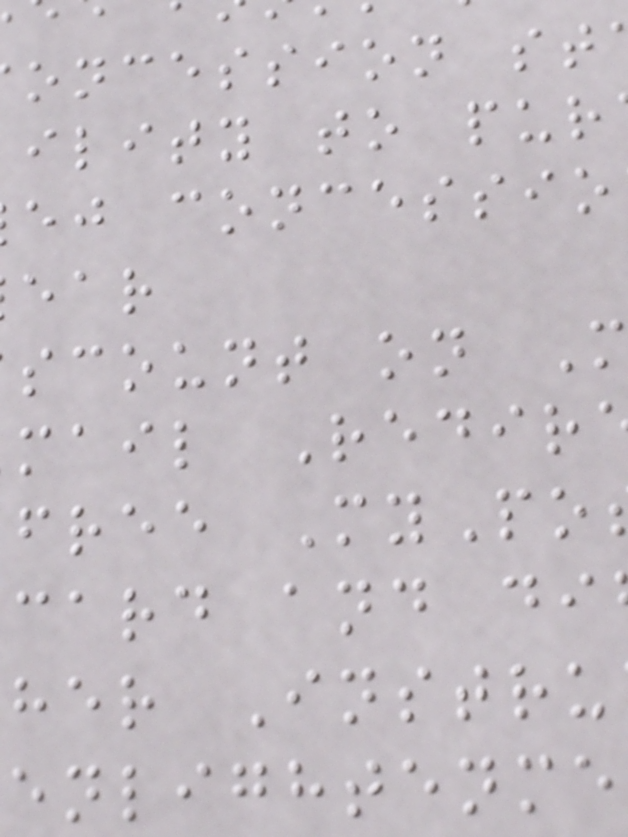oncession st
ility to pur
ej concessio
scount on
mail Redir
free MyPo
card and di
her Instru
